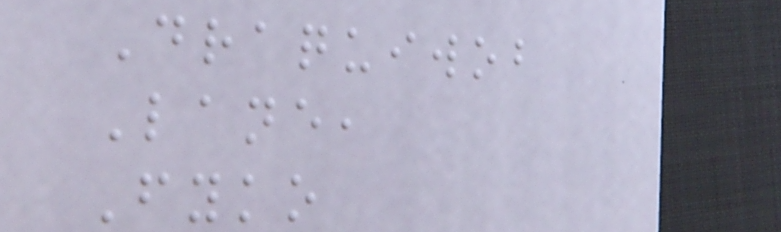Draquiwob
Lane,
Fyko
